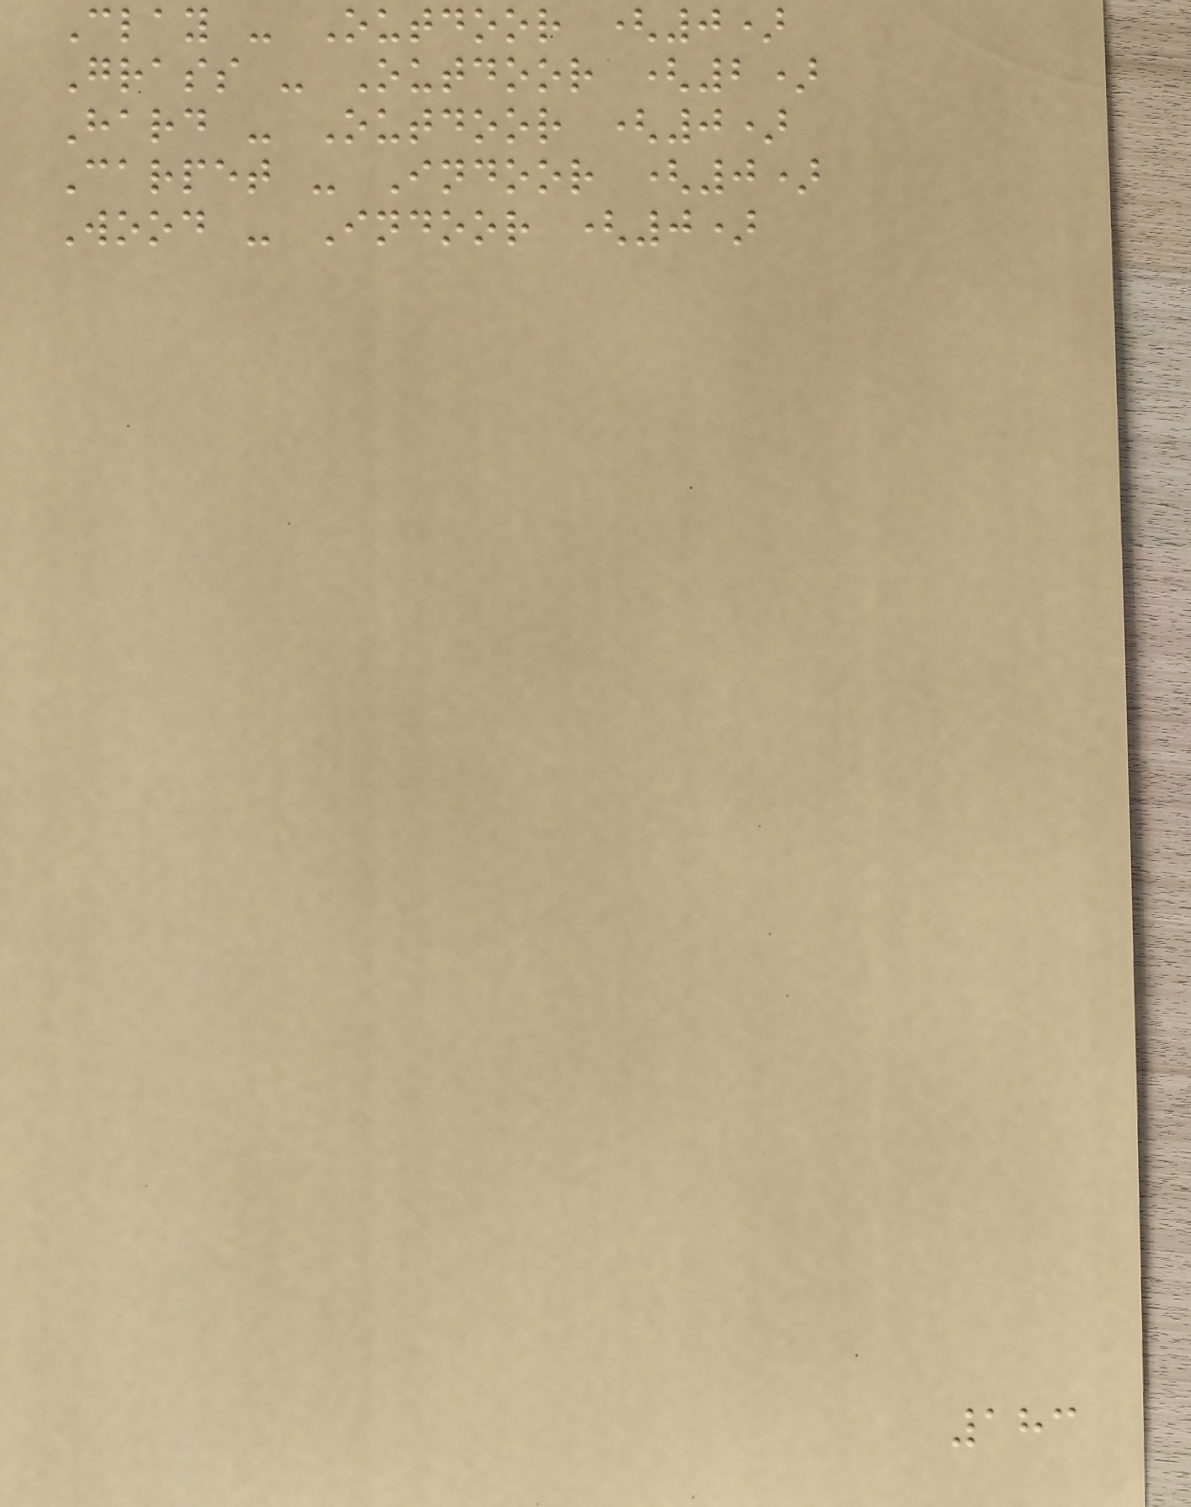Clay - Outdoor (0)
Grass - Outdoor (2)
Hard - Outdoor (0)
Carpet - Indoor (0)
Wood - Indoor (0)
183
